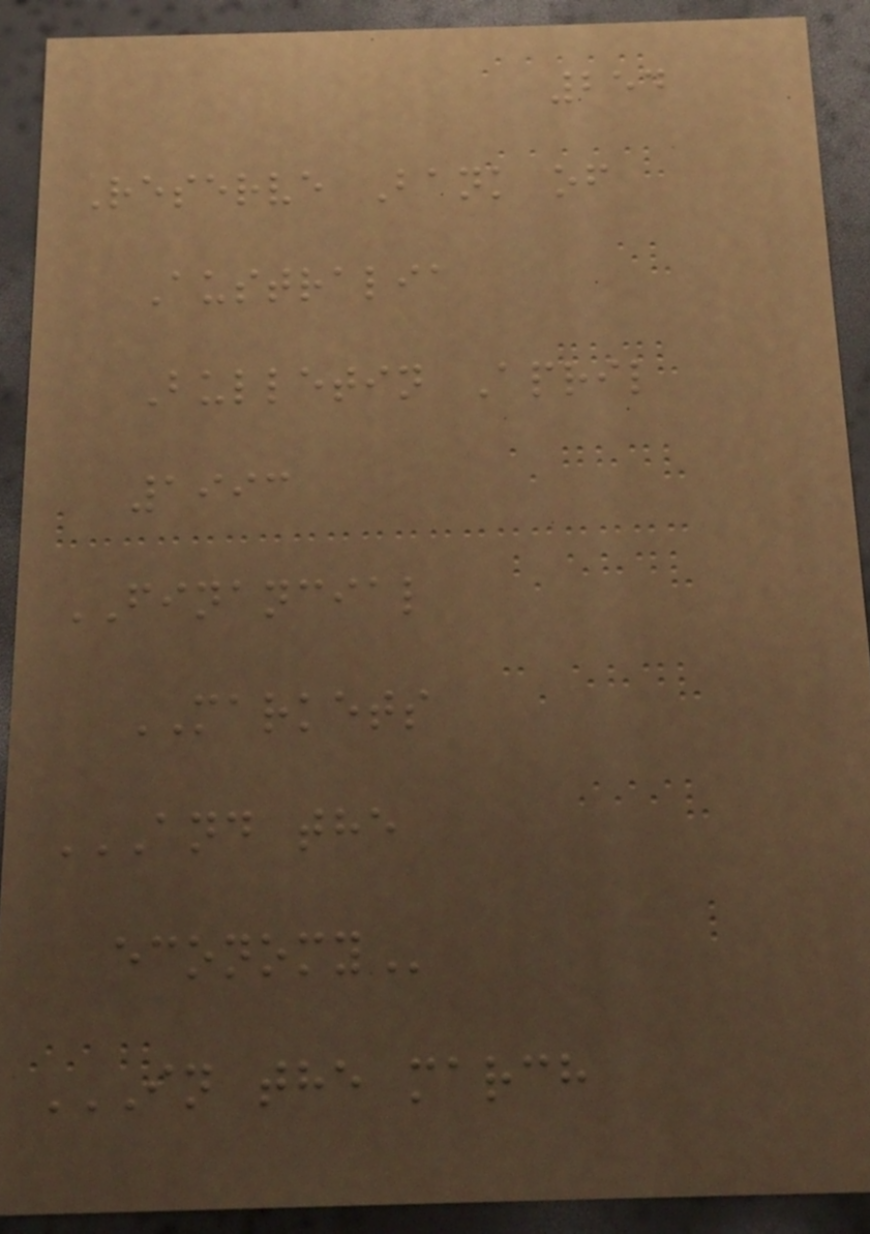254
Reserve Bank of
Australia
Bulletin April
1993
FINANCIAL
MARKETS
AND THE
ECONOMY
IN THE MARCH
